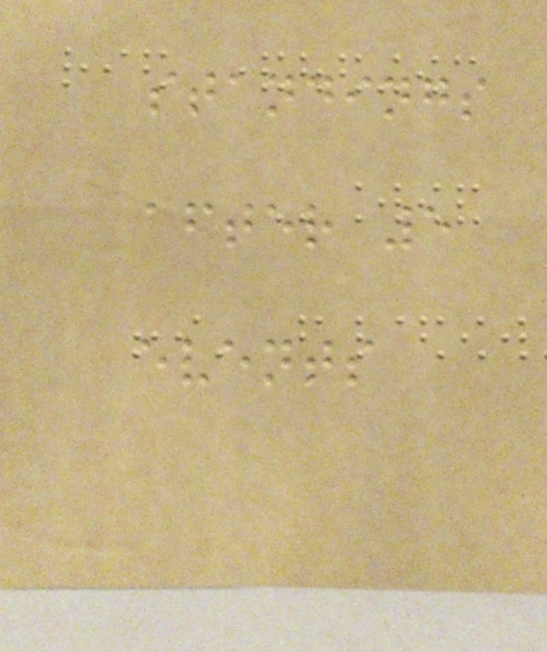standings
after 5
events
